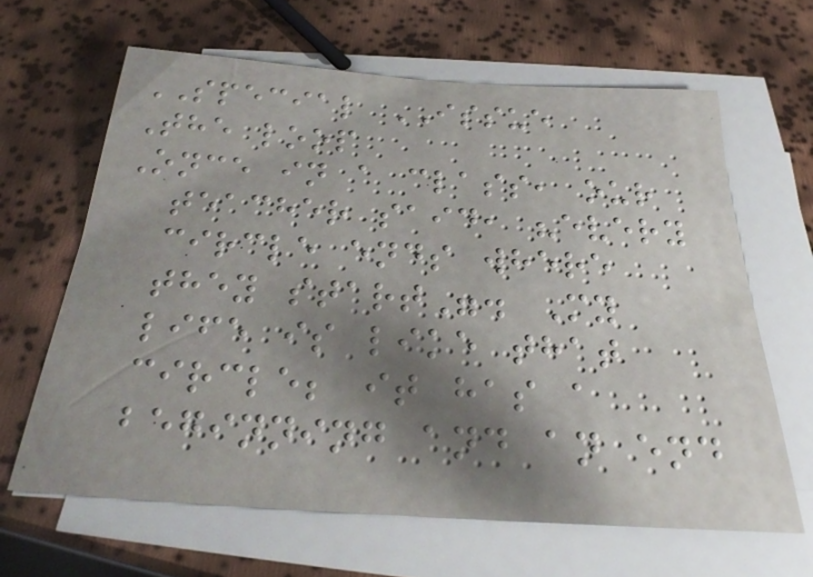SPECIAL ISSUE
The loop
Once in a class, our
teacher said, "every
circle ends where
they start". My
life is like that
circle; it has a
beginning and an end
